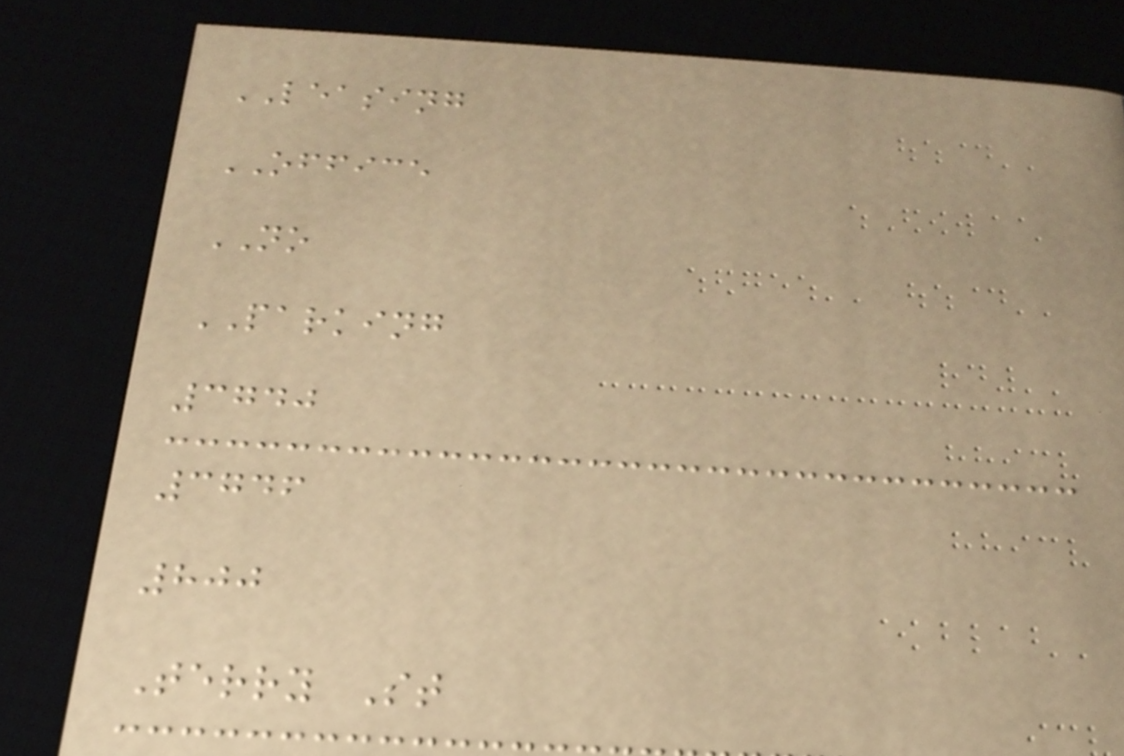LEASING
OFFICE
NO
PARKING
3740
3746
800
Terry St
